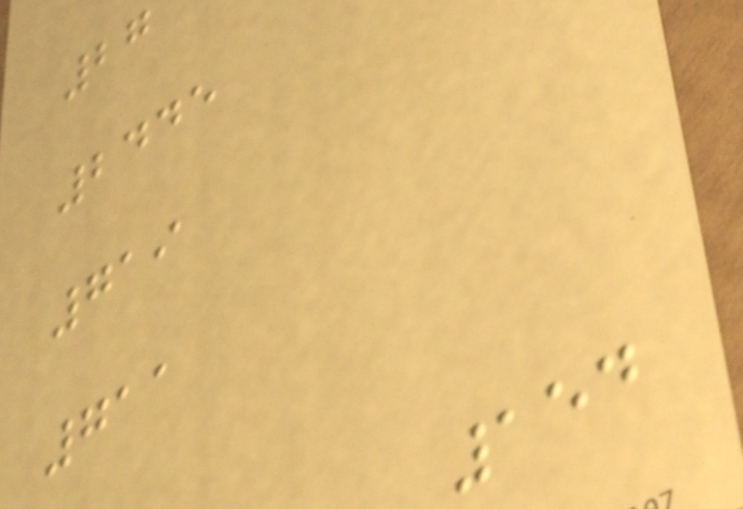27
2445
719
711
154
